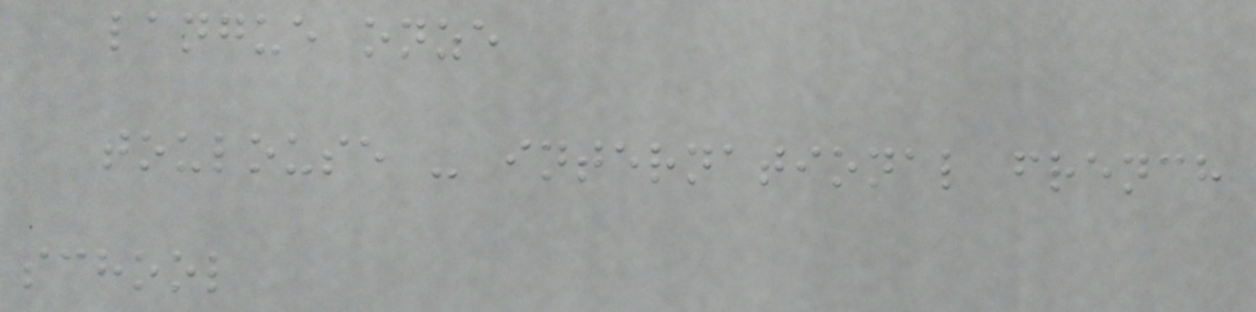langue onze
toulouse - international french
school
